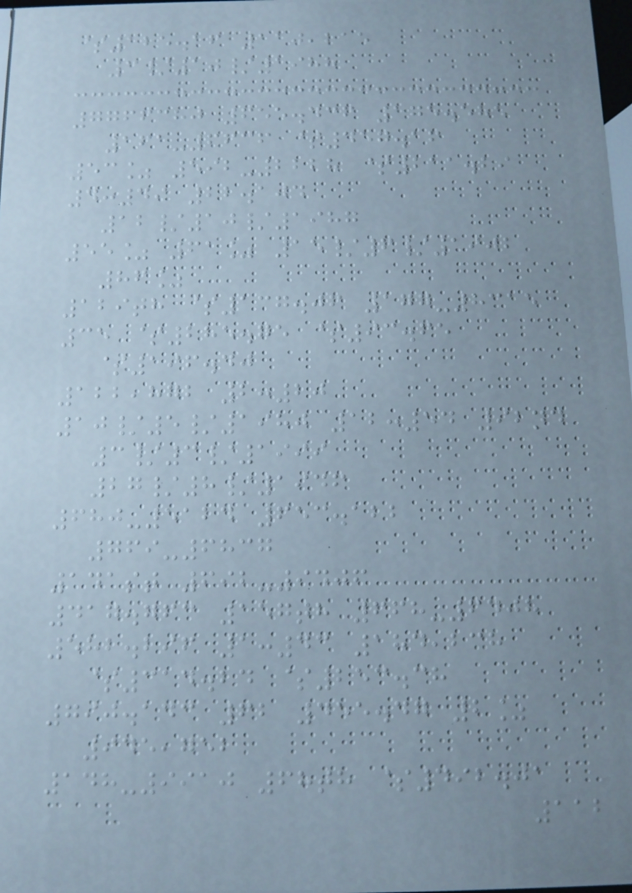$125.16 110,215
3/10/1988
7766380 655.436 175.585
161-6636 $457.16
53% 592-2228 $211.29
4:49 22.104
12/10/1987
55% 61% 15/6/1902
86%
129th $137.06 177-8315
35 $285.75 $93.65
$196.40
122,872 2:20
10/5/1980 12:54 92nd
3/3/1999
27/8/1946
680-5124 653.122
769-6837
141st 692-9406
417.763 157th 668-6408
582.296 1:43 184,238
$314.24 $253.38
790.143 62 455.47 2%
945,752
148-9910 68th $492.01
112
